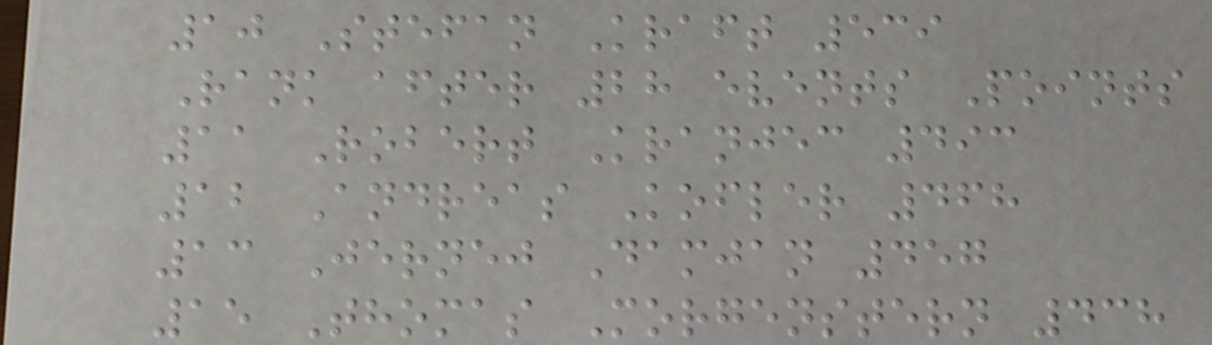10 Stefan Kraft 539
Rank after 28 events Points
11 Robert Kranjec 493
12 Andreas Kofler 468
13 Jernej Damjan 457
15 Thomas Morgenstern 438
